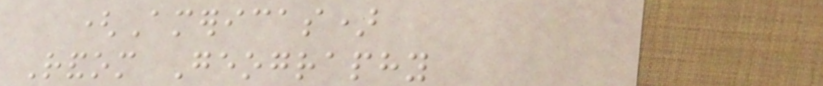(Americas)
Random Geography
